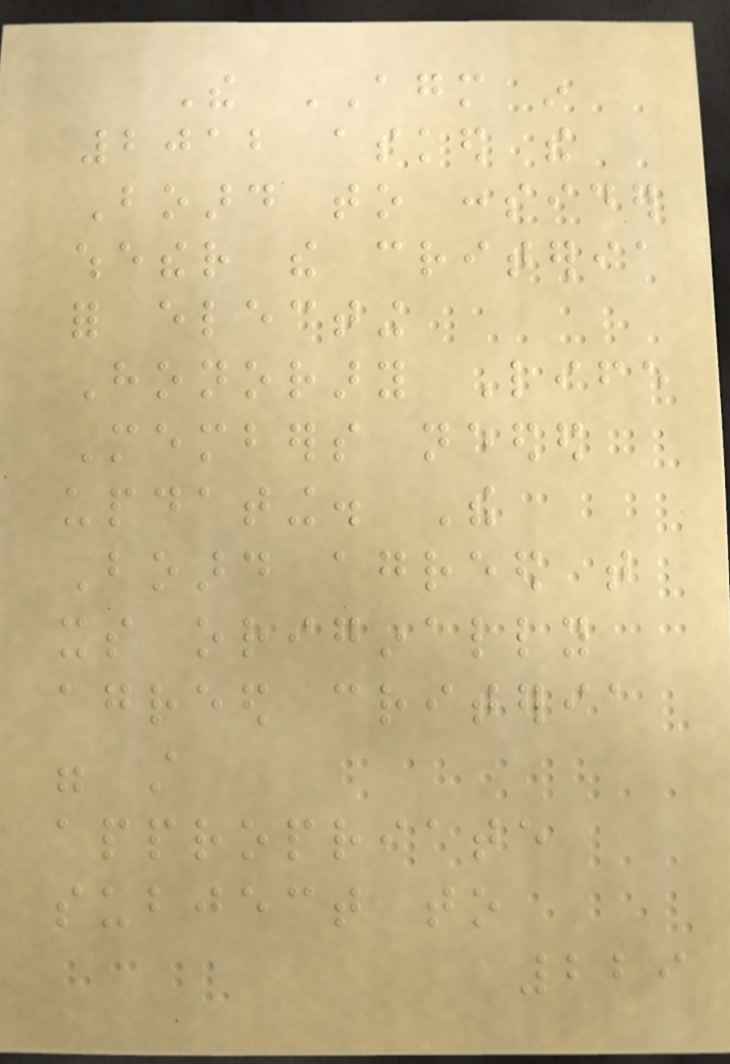The AGM in
2012 asked the
Board to consider
whether the criteria
for electing
Honorary Life
Members needed
updating. The
Board agreed that
its originally
agreed criteria
were still
appropriate
subject to
229
